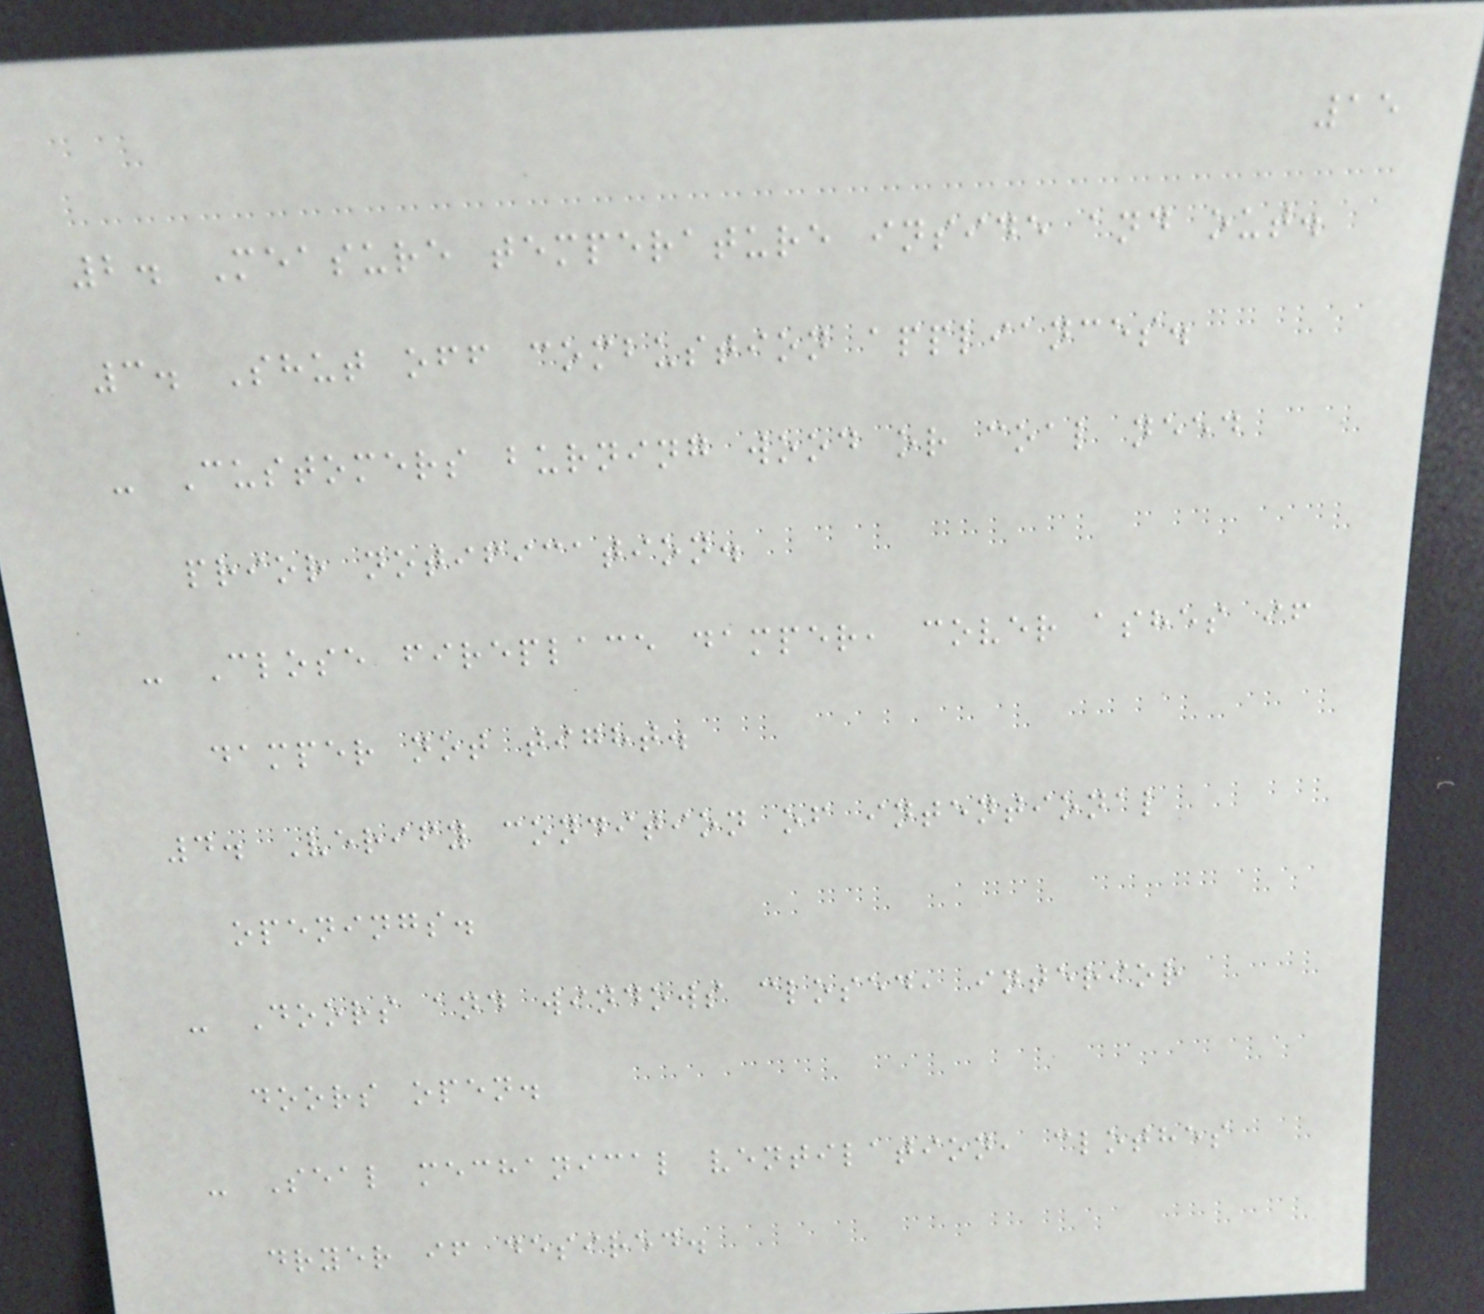15
2. Measure temperature inside and out.
3. Shut off combustion appliances.
- Customers burning wood or coal need
prior notification.
- Close fireplace damper, cover ashes if
damper not tight.
4. Verify condition of intentional
openings.
- Doors and windows closed, interior
doors open.
- Seal mechanical ventilation, clothes
dryer if desired.
